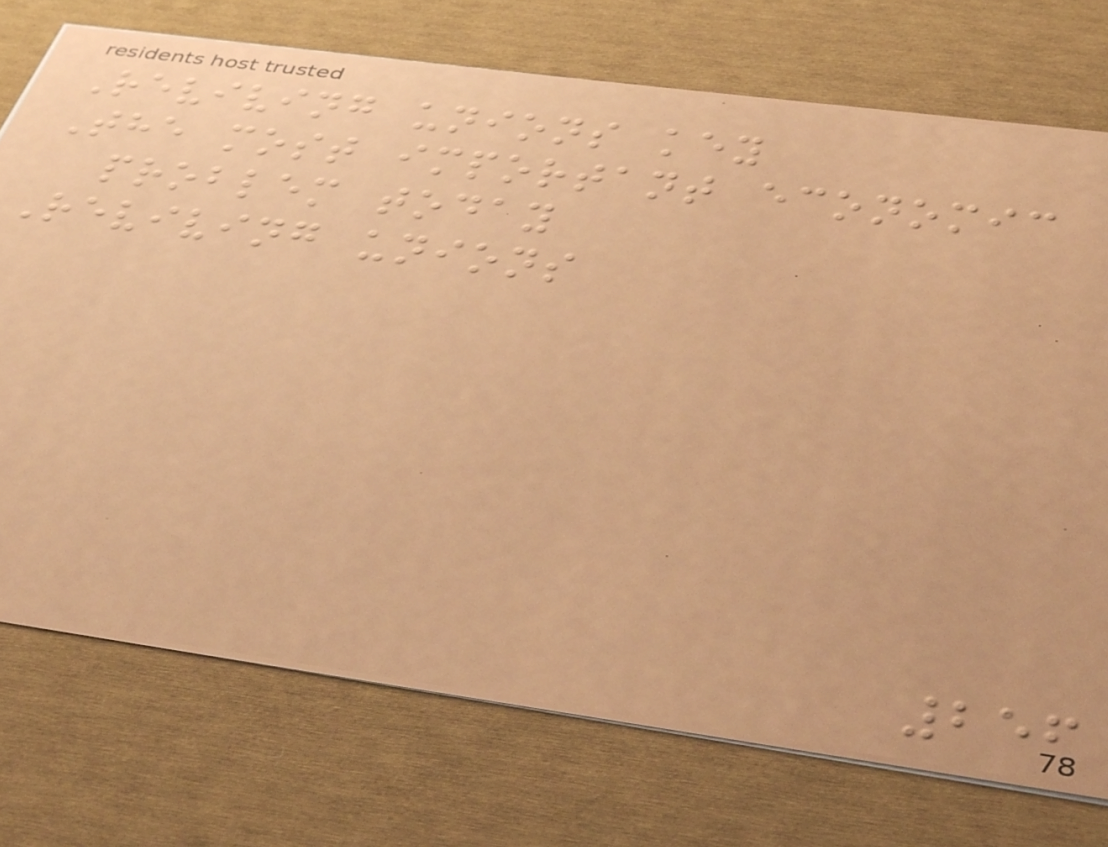Reviving unions key
The most important economic
problem today
Reviving unions
256
